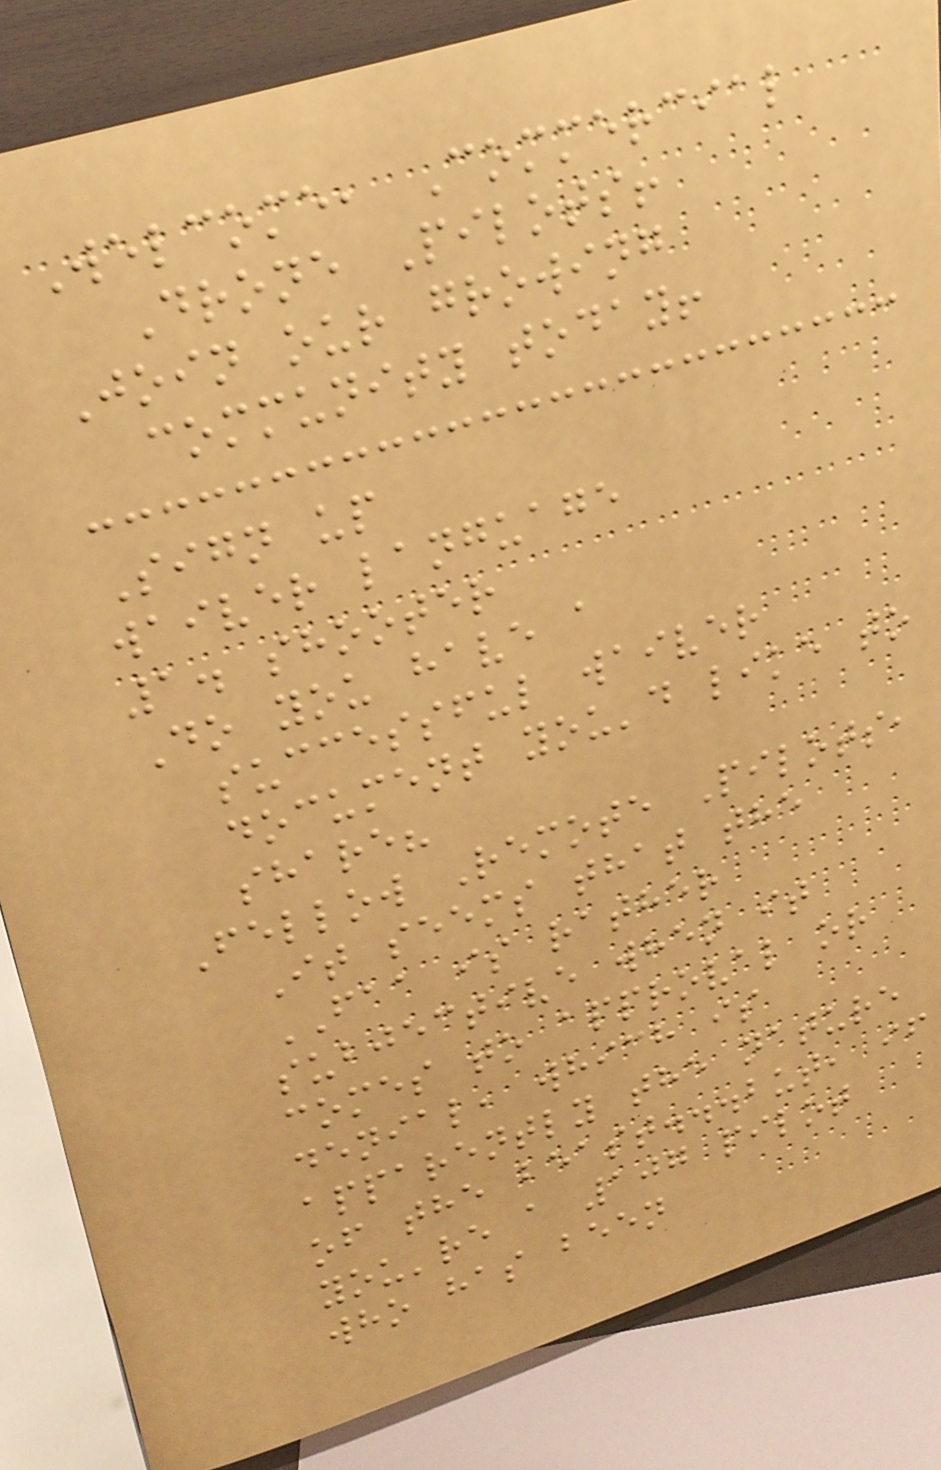Welcome, Commercial
Drone Pilots!
Join our growing
community today!
Sign up
waiver language
1. shooter
Do you have a
successful waiver
document you'd like to
share?
Fellow Remote Pilots,
It seems that the
FAA is rather
subjective when it
comes to approval or
denial, which is
apparently the nature
of the beast...but, if
you're a 107 pilot
who has been
